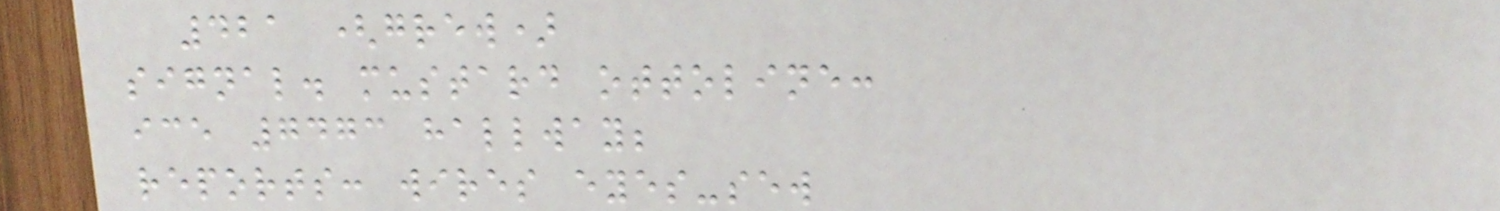421 (grew)
signal. mustard ottoline:
ice 7473 hallway;
reports: wires eyes-sew
